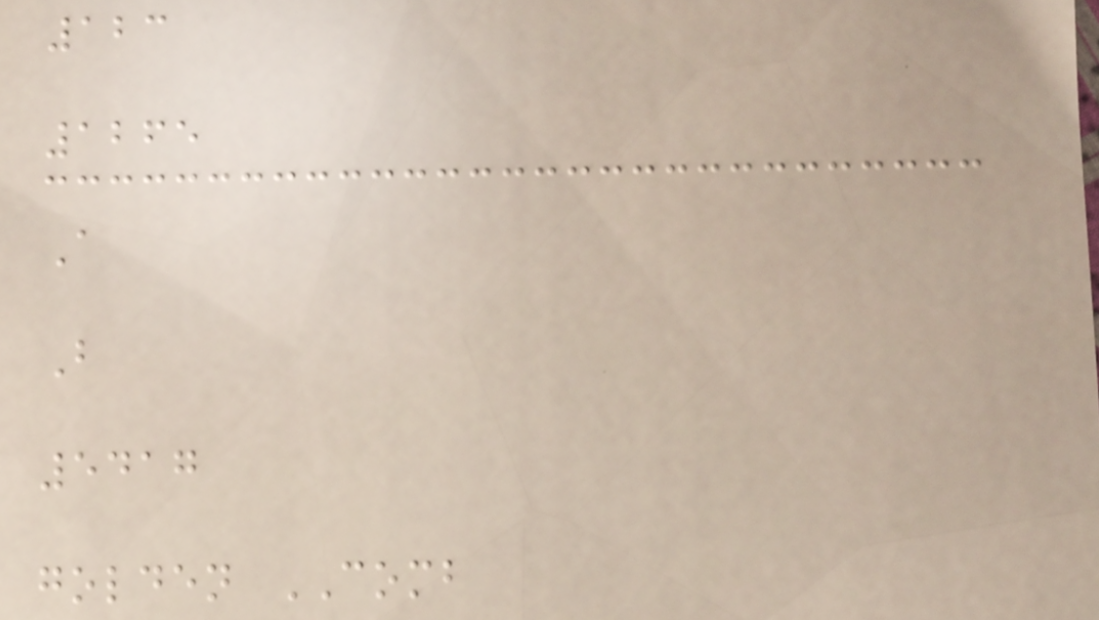123
1265
A
B
5417
golden COMB
